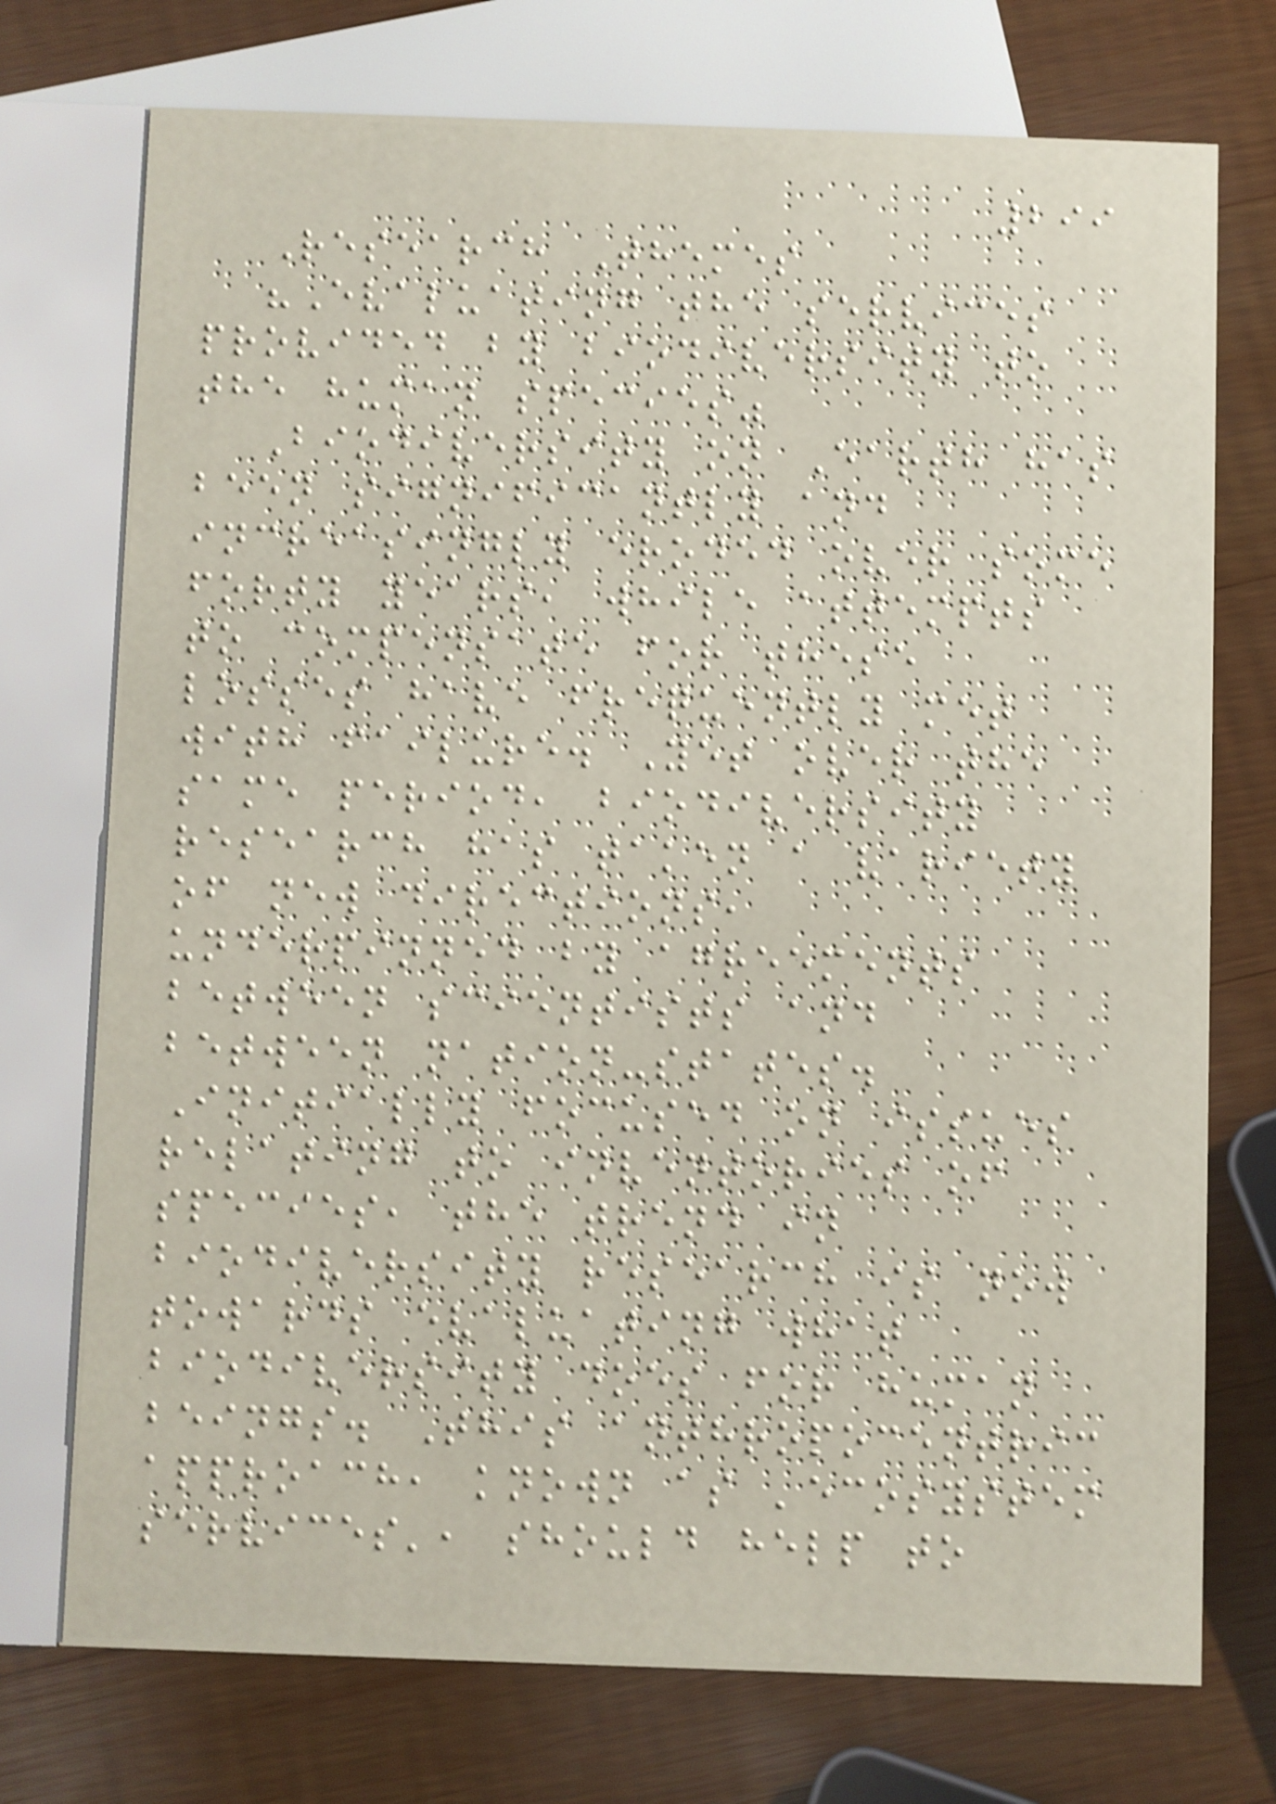299
Research Themes
"Evaluating the services
provided by biodiversity to
the human species"
Biodiversity on Earth has
been significantly and
increasingly eroded over some
forty years, while attempts
to compensate for these
losses have frequently met
with failure. Yet over the
same period, biodiversity
research has taken a variety
of new directions,
underpinned by agreements
between scientists and
between nation-states.
Initially focused on issues
relating to inventories of
species, the trend in
biodiversity research is now
towards evaluating what
biodiversity does for human
beings. This anthropocentric
approach, known as 'ecosystem
services', should help to
